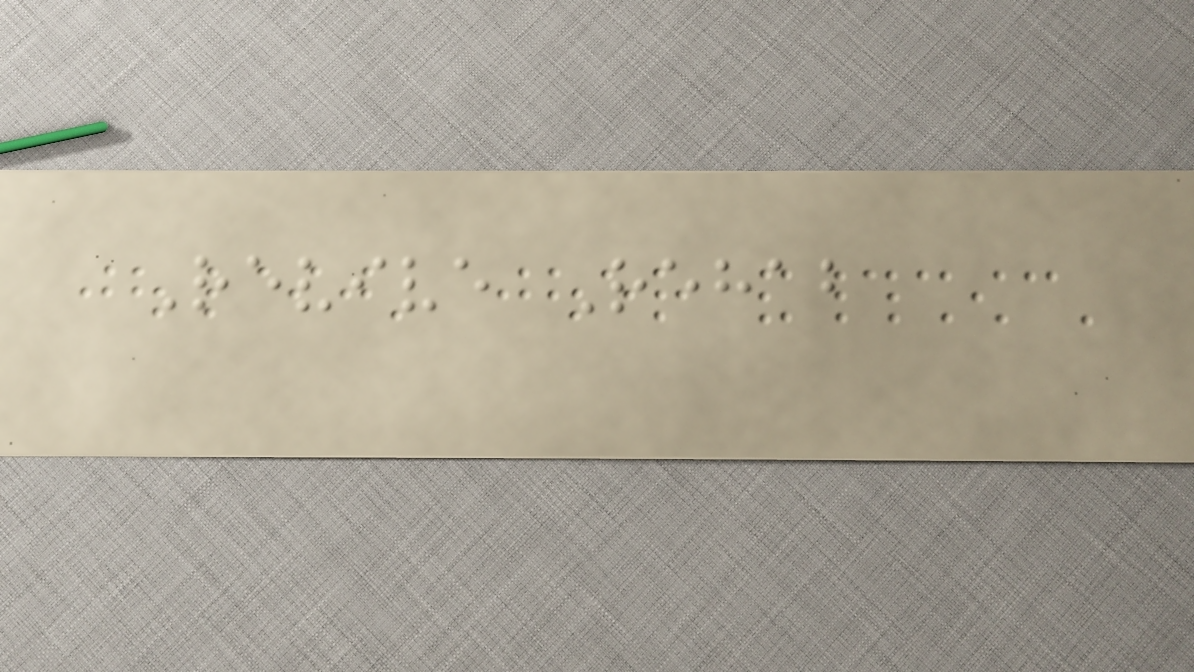Revive Rehab
